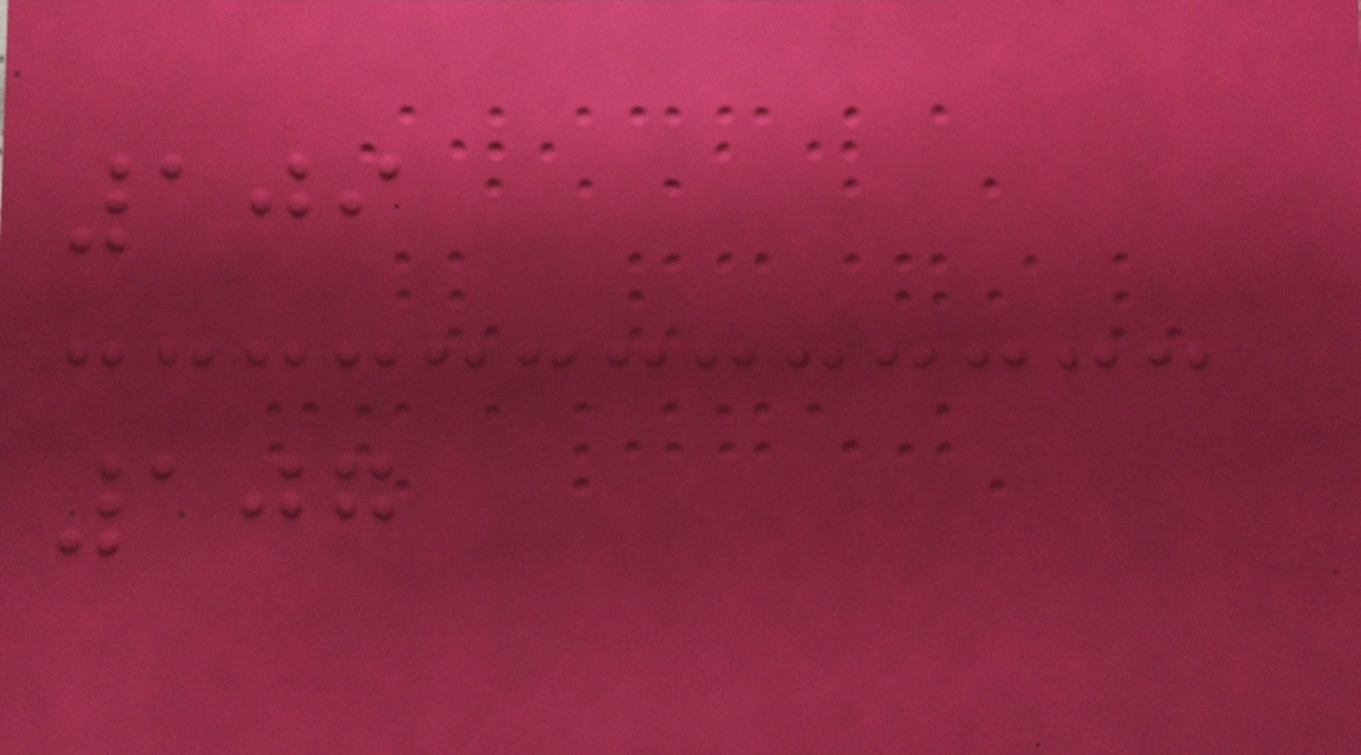109
107
